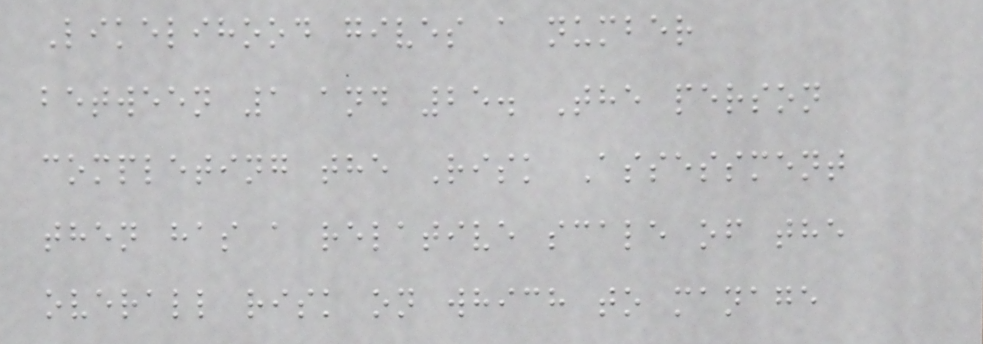Likelihood gives a number
between 1 and 25. The person
completing the Risk Assessment
then has a relative scale of the
overall risk on which to manage
